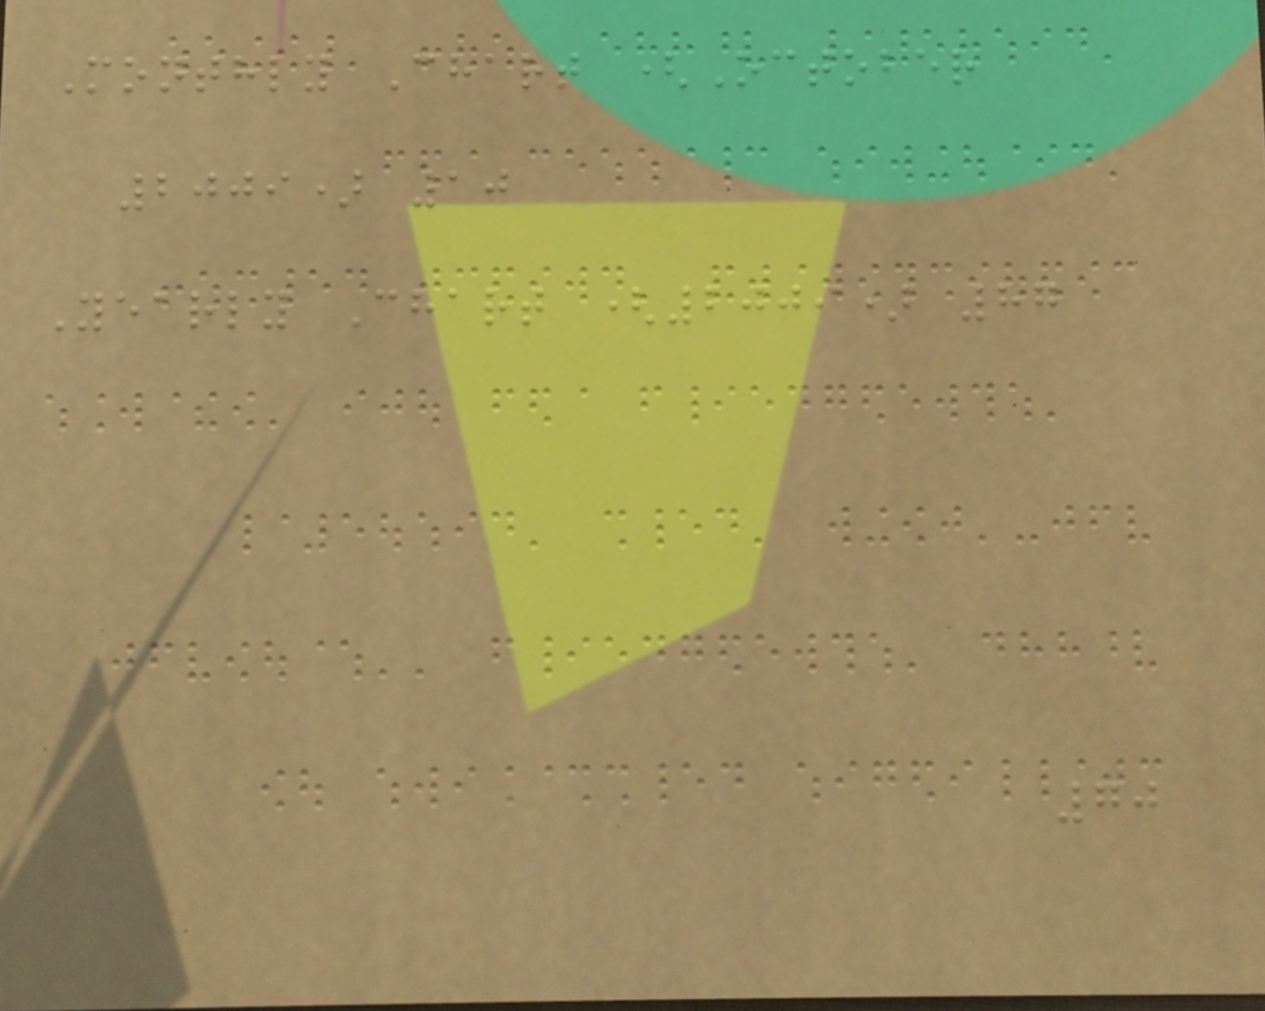Monthly Chart (October
2009) 10
Yearly Chart (2009) 87
70
